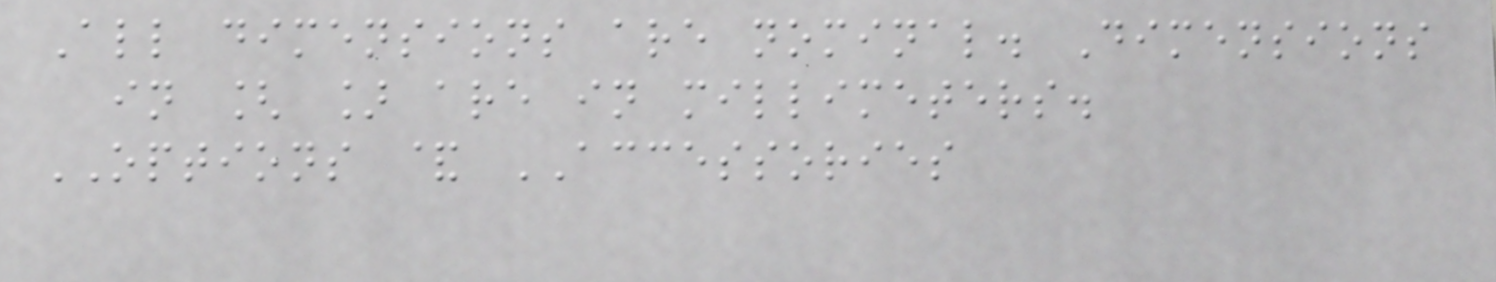All dimensions are nominal. Dimensions
in [ ] are in millimeters.
OPTIONS & ACCESSORIES
